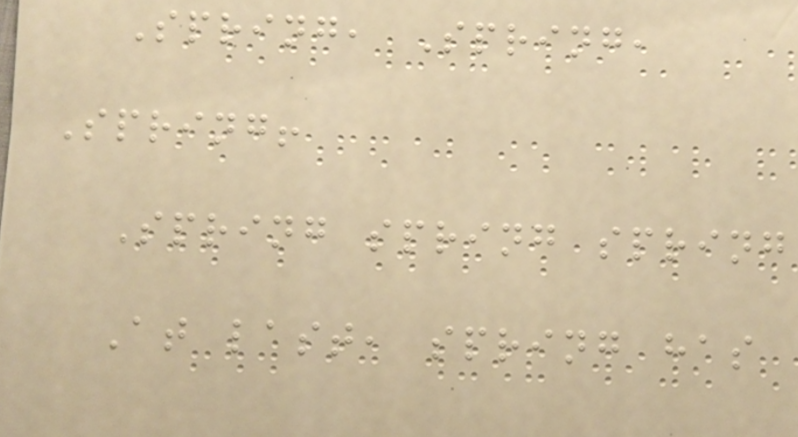Spring, Spring,
Spring!
Spring spring spring
At last, spring has
